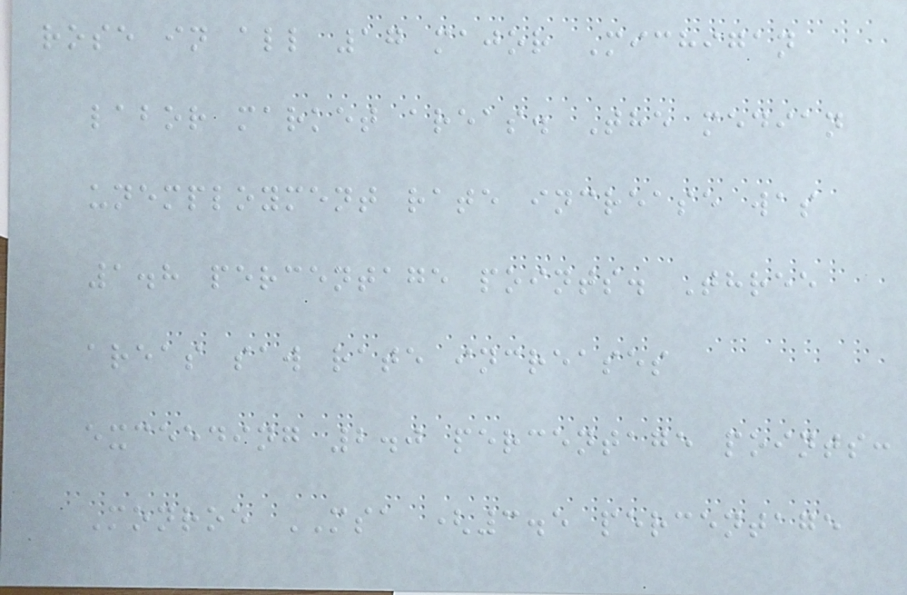rose in all 17 major Michigan
labor market areas. The median
unemployment rate increase was
1.8 percentage points. Three
areas saw rate increases
exceeding 2.0 percentage points:
Monroe MSA (3.5 percentage
